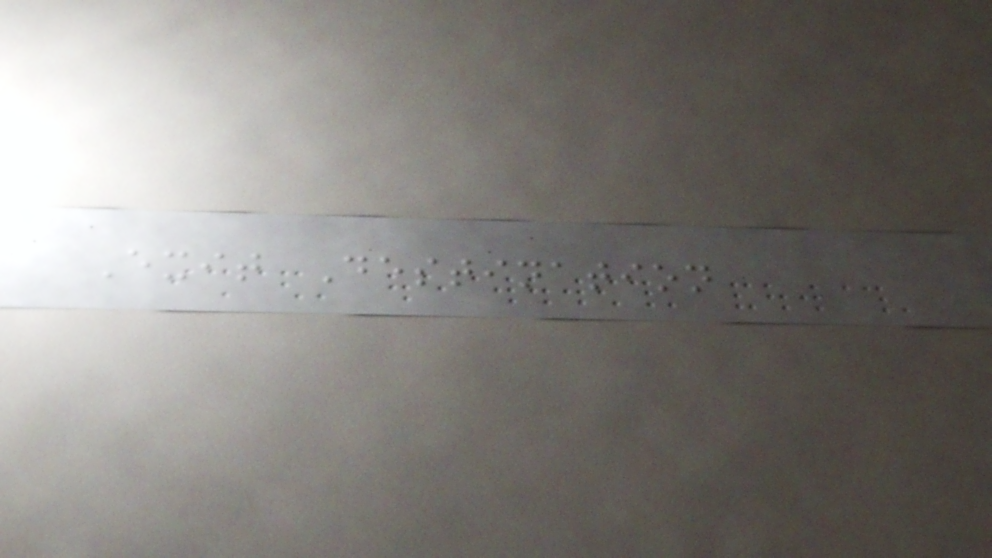Exit Destination
